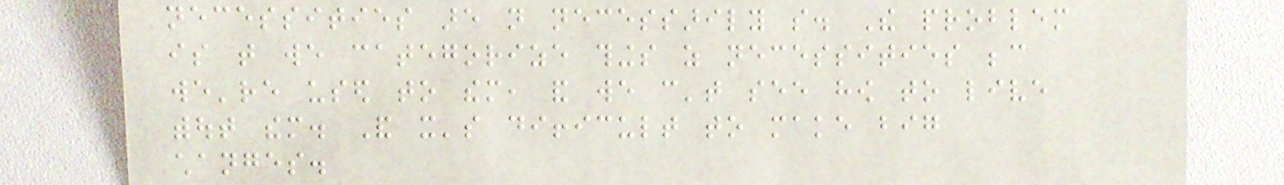necessities are not necessarily so. The problem
is that we categorize things as necessities because
we're used to them, and we can't see how to live
without them. And it's difficult to make big
changes.
